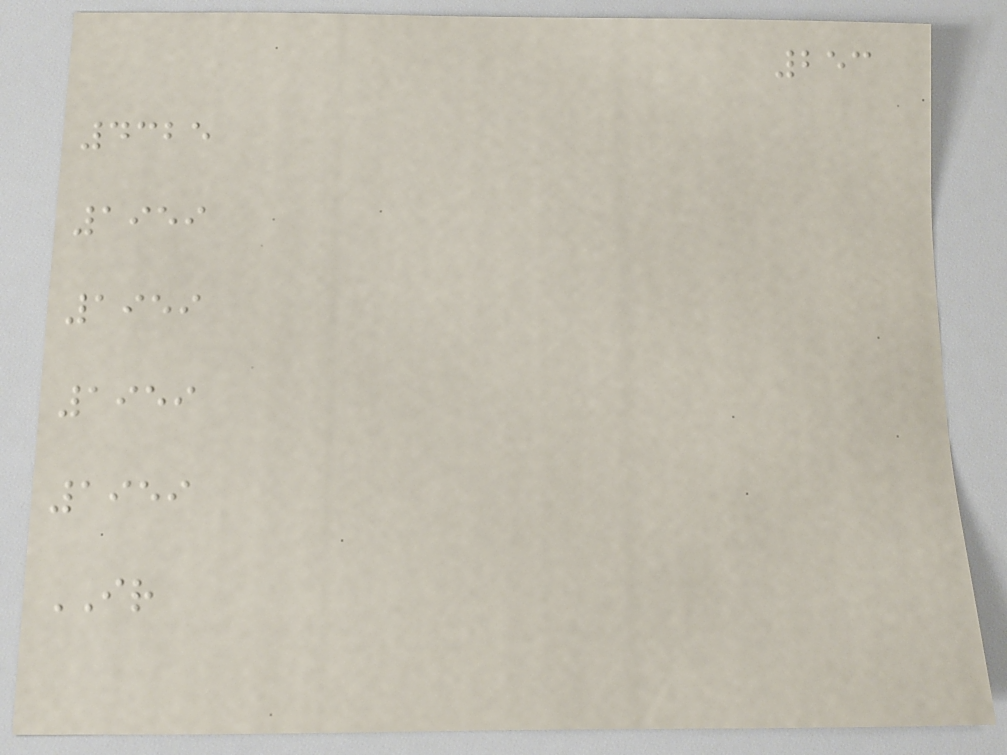253
4325
1959
1959
1959
1959
IR
